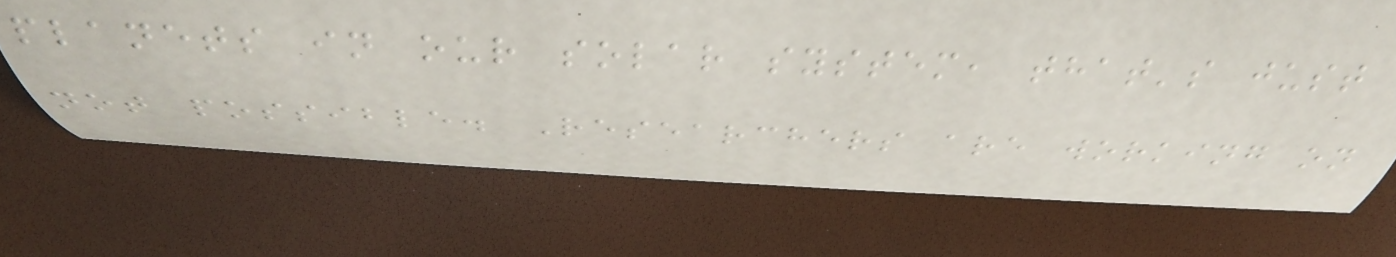planets in our solar system, that's just
not possible. Researchers are working on
